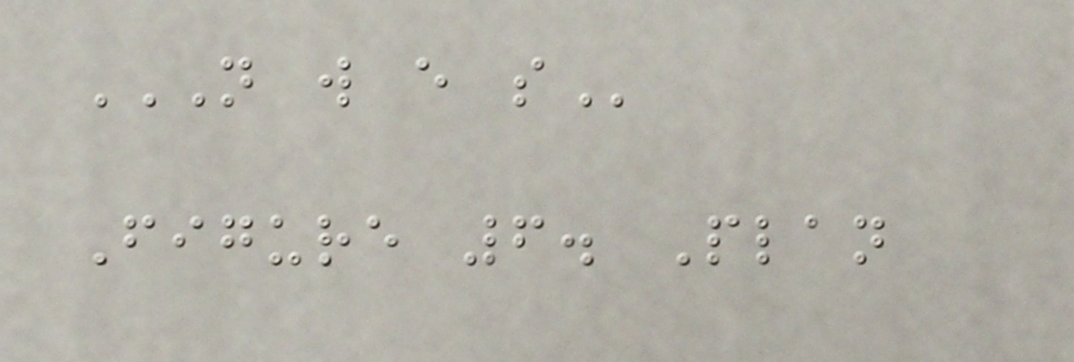N W E S
Figure 6. Plan
